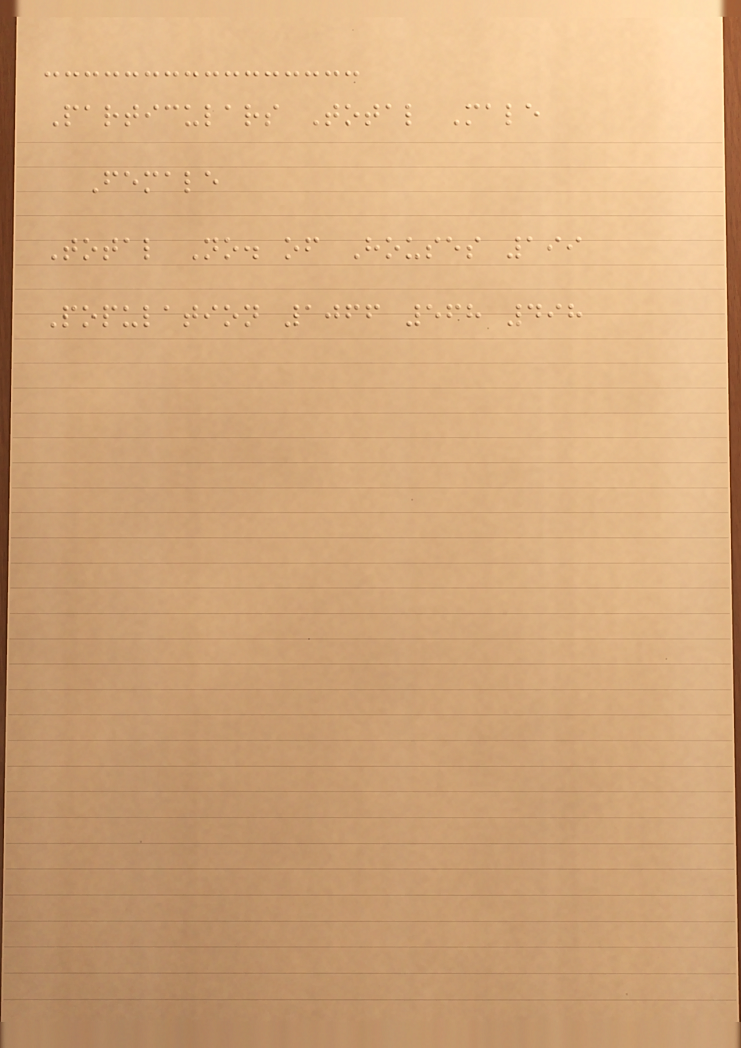Particulars Total Male
Female
Total No. of Houses 199
Population 1066 568 498
